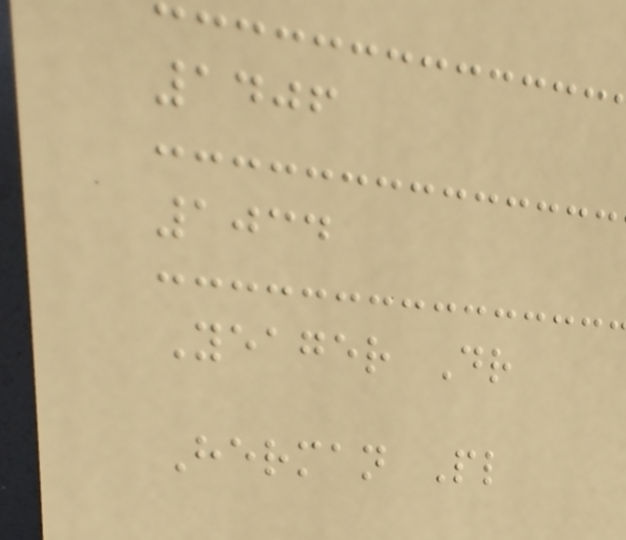1406
1034
Yeager Dr
Herman Pl
